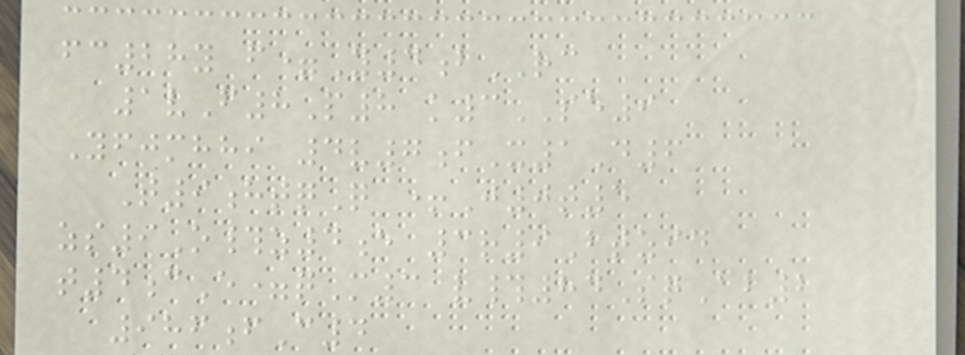fc28y f=Y4bRC
1vF8P8 k3SE9
Yfjmhhi 4v7fX1D6
T9htqQ +J0t5
zs9O#z4e 3r9Btzid
t4cE=qM3 v#84SqAb2
986fC4
